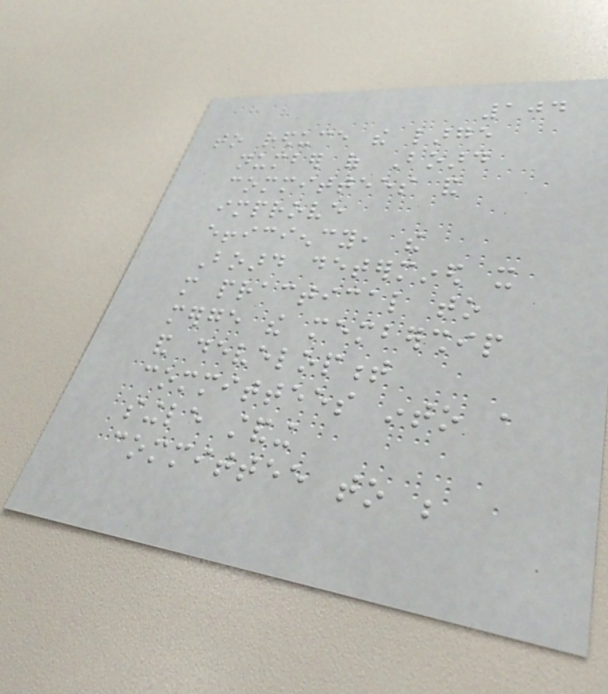104
to reduce the large
number of Board
committees and
improve
efficiency, the
Board determined it
more practical to
merge the membership
and development
committees into a
single standing
committee to be
